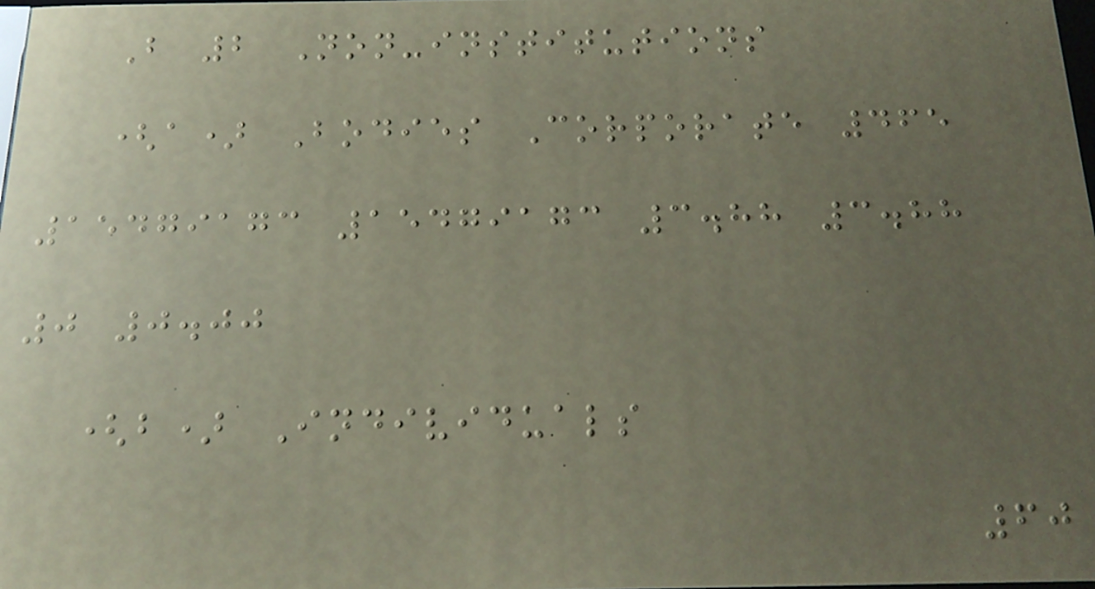B 2 Non-institutions
(a) Bodies Corporate 465
15479173 15479173 3.88 3.88
0 0.00
(b) Individuals
60
